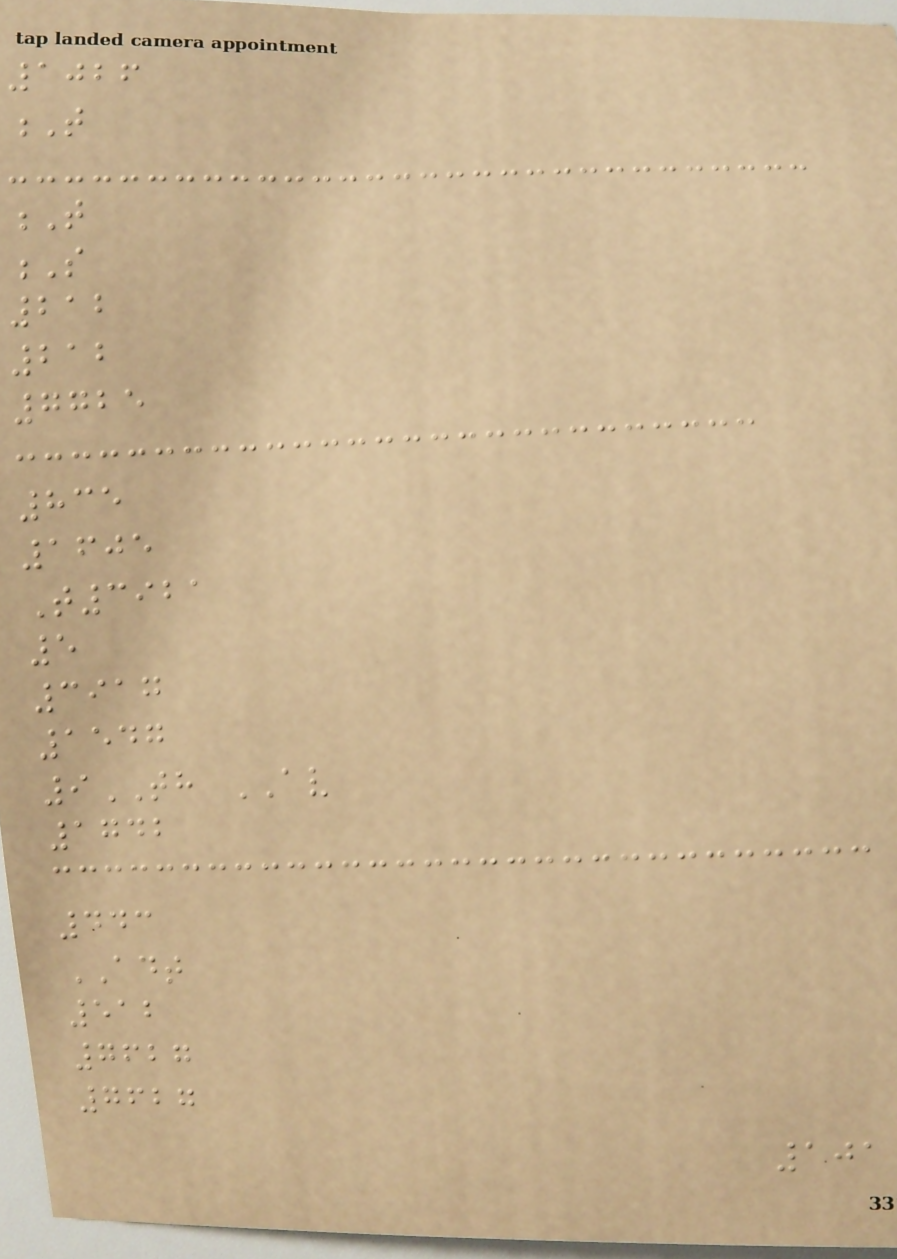1026
T
T
S
212
212
7725
835
1605
T3921
5
3917
1547
9TH AV
1742
443
ADT
512
7627
7627
101
